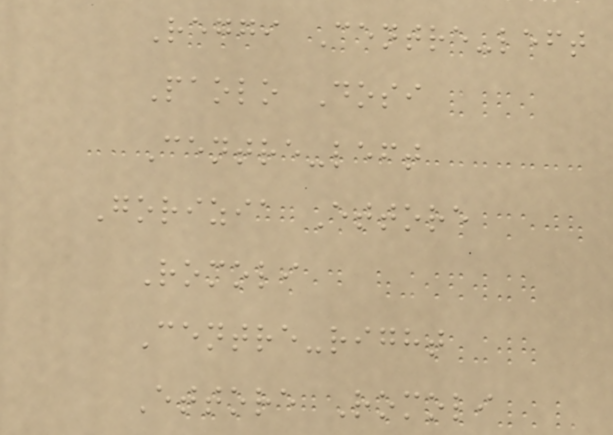Reggi Centre-left
Paolo Dosi
Centre-left
Gorizia Ettore
Romoli
Centre-right
Ettore Romoli
